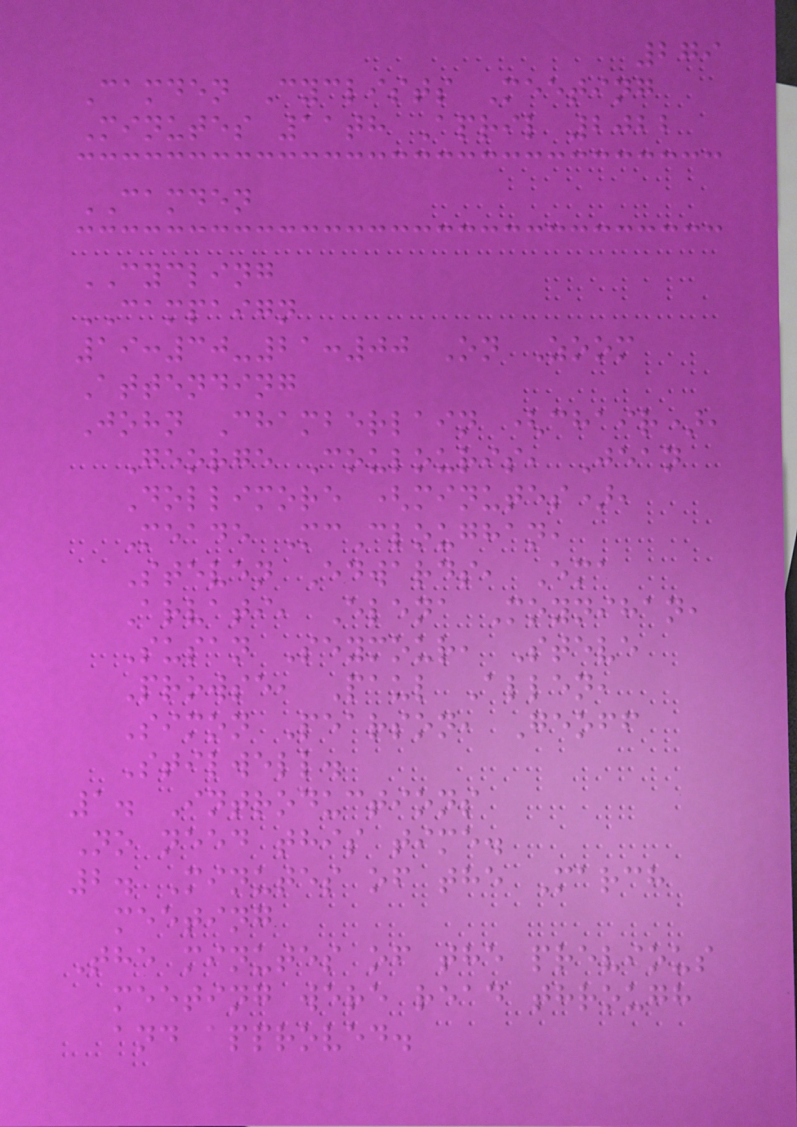279
Camden Cyclists Meeting
Minutes 11th April 2022
CAMDEN
CYCLING
CAMPAIGN
19:30-21:00 On Zoom
Attending
John Chamberlain (chair),
George Coulouris, Jean
Dollimore (minutes),
Meade McCloughan,
Steven Edwards, Ema
Arvati, Elena Moynihan,
Susan Seymour, Steve
Prowse, Paul Allen,
Simon Pearson, Geoff
Stilwell.
1. Introductions
No need this time.
2. Minutes of the March
meeting
The minutes of the previous
meeting were read through
and approved.
